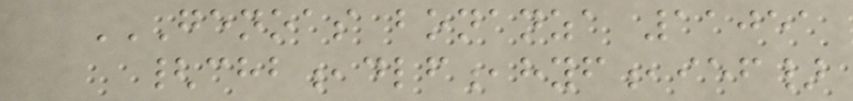GENOAS BONANZA 11051
{CHB,DLF,HYF,IEF}
